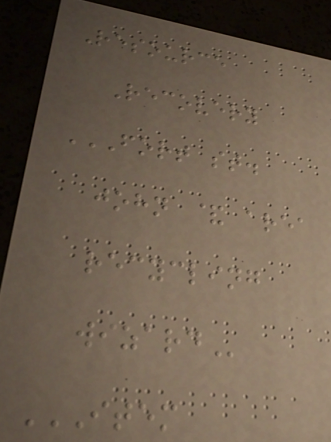Resource
Recovery
FORT ST.
JOHN & AREA
RECYCLING
WIZARD
ITEM
